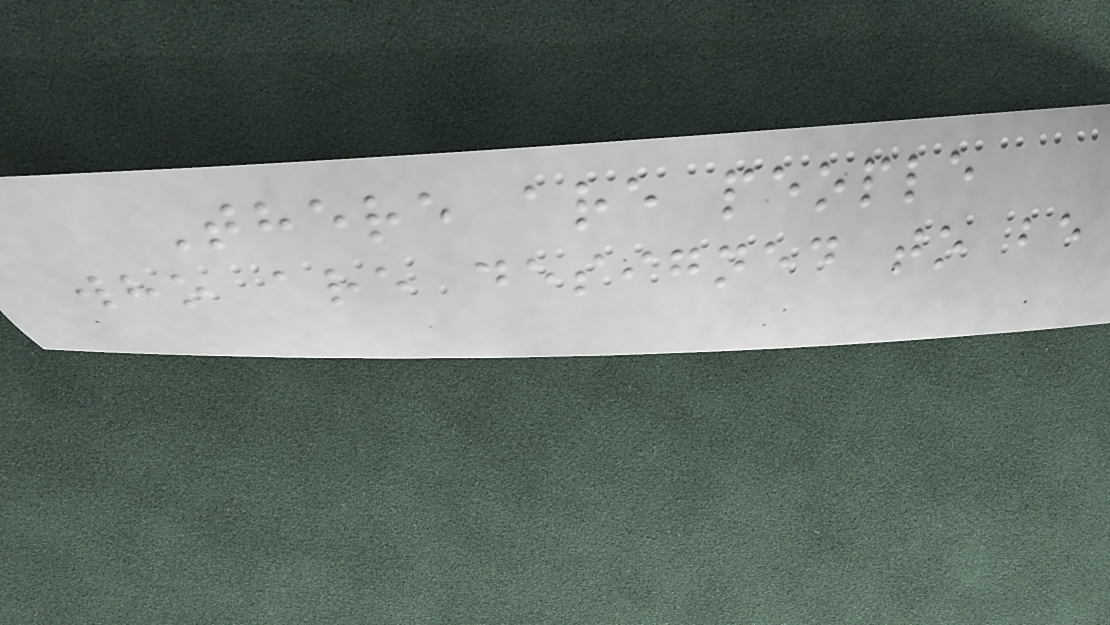There are people
who are designed to be
